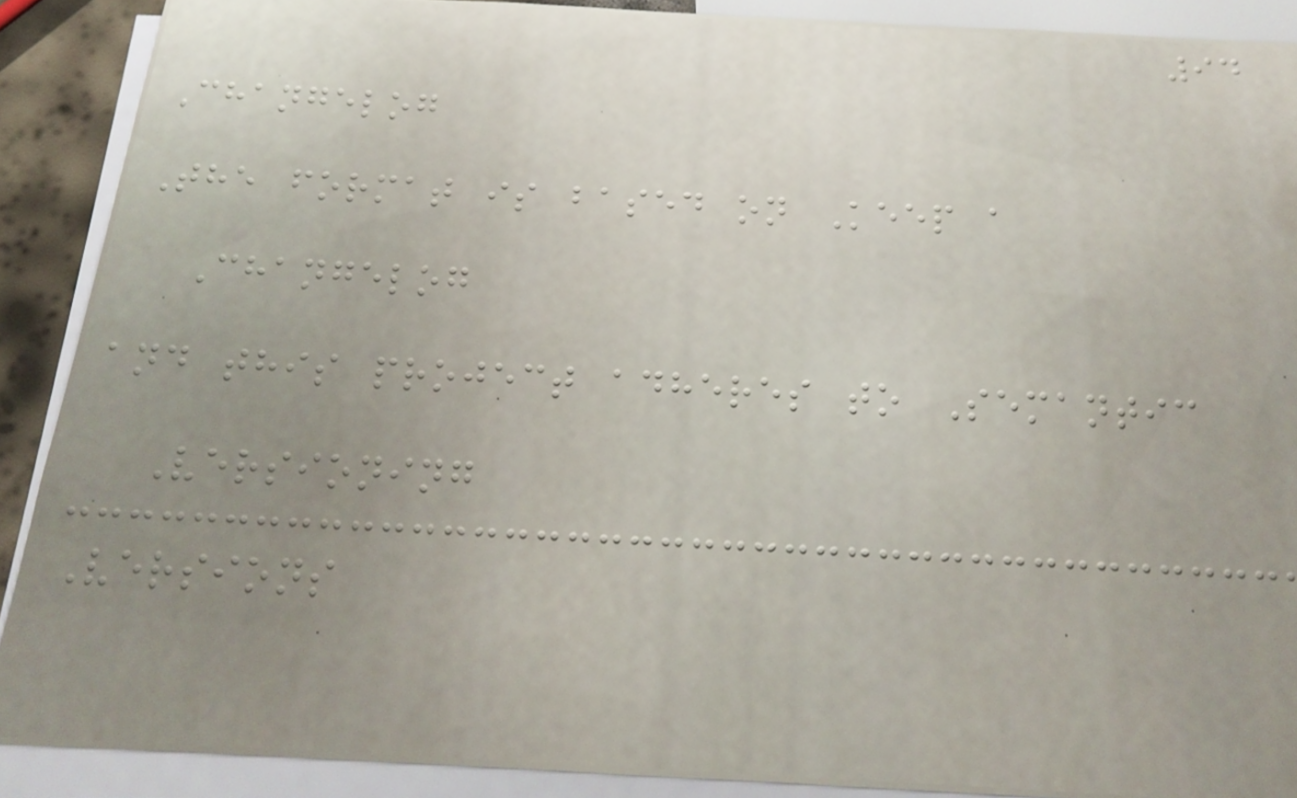94
Changelog
The format is based on Keep a
Changelog
and this project adheres to Semantic
Versioning
Versions
